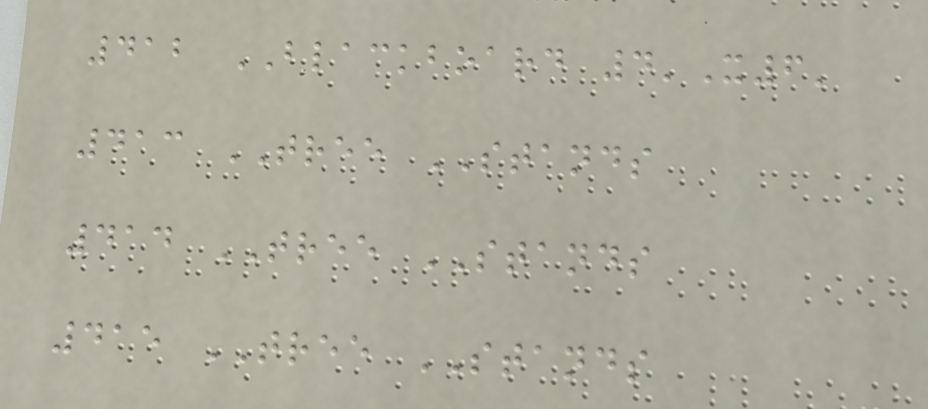412 BLACKBOARD 4'X6'
413 TREE STANDS
414 TREE STANDS
415 TREE STANDS
